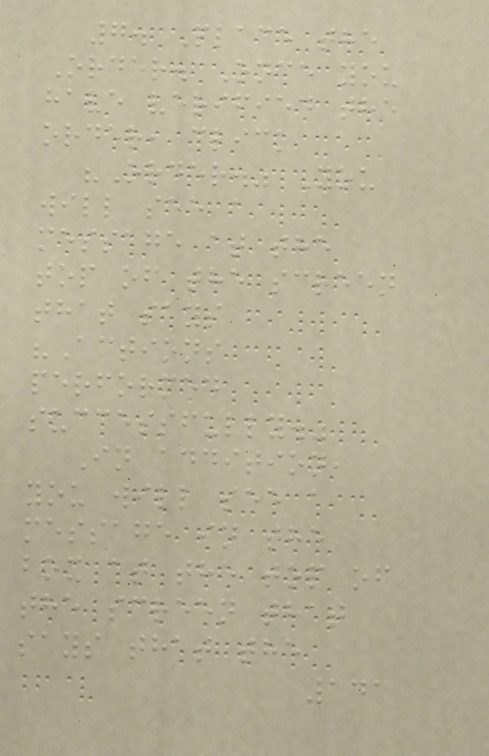7. Place the
Order. Once you
have verified the
order, click
"Order." You
will see a
message at the
top of the screen
that says
"Actions
performed
successfully."
In addition,
you will see a
message in the
box at the top of
the screen that
says that the
141
